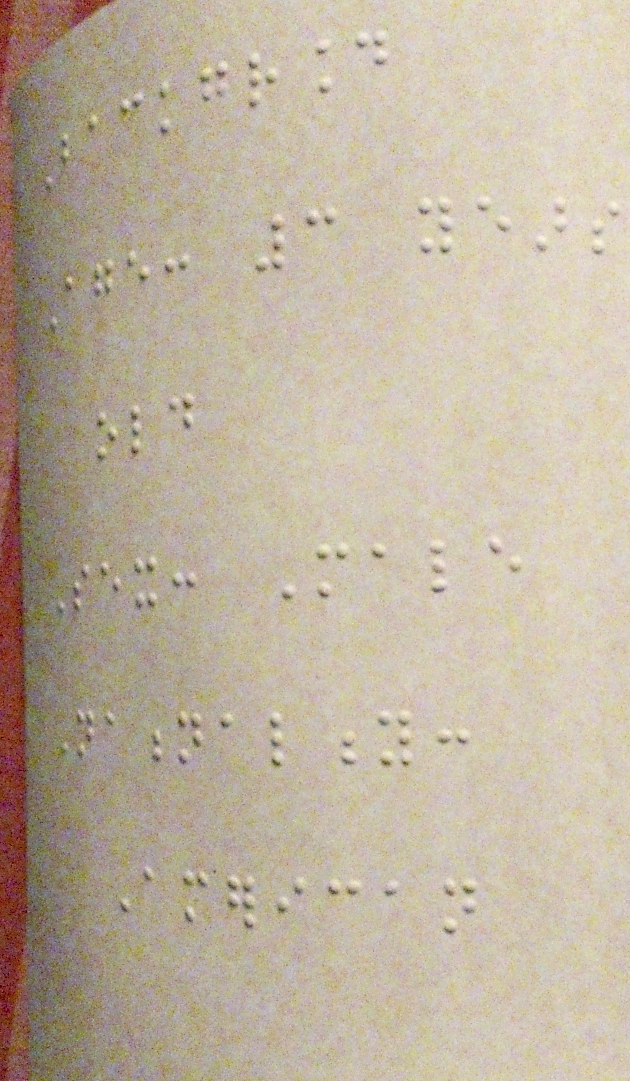Background
Age: 3 years
old
Sex: Male
Nationality:
American
